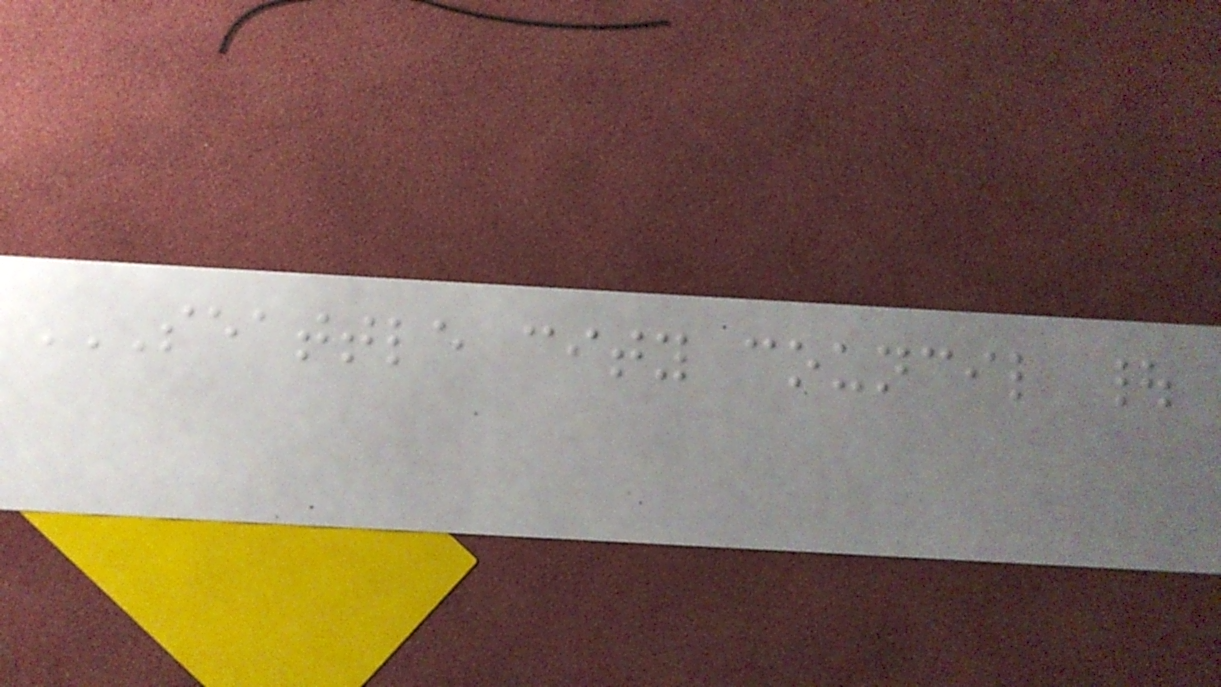SEATTLE CITY COUNCIL |
